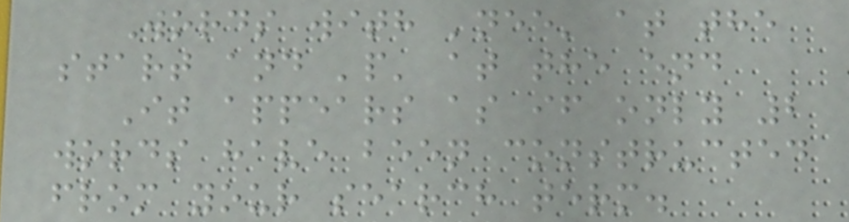Words with 'nee' at the
start and 'p' at the end
It appears as if only 2
words have been constructed
from your search term.
